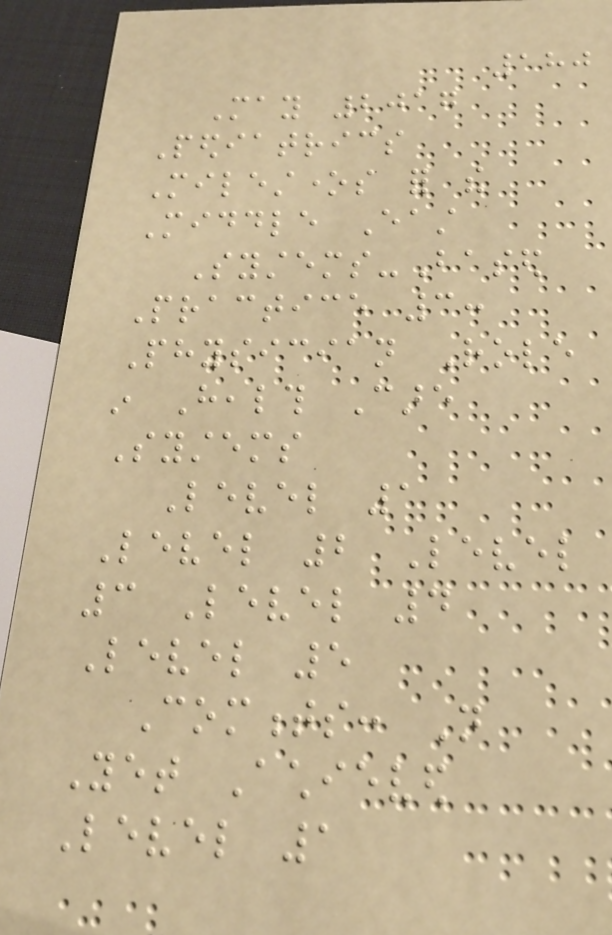180
May 2017
Pediatrics
Milestones for the
Middle East
Systems-Based
Practice 3:
Physician Role
in Health Care
Systems
Level 1
Level 2 Level
3 Level 4
Level 5
Comments: Not
Yet Achieved
Level 1
